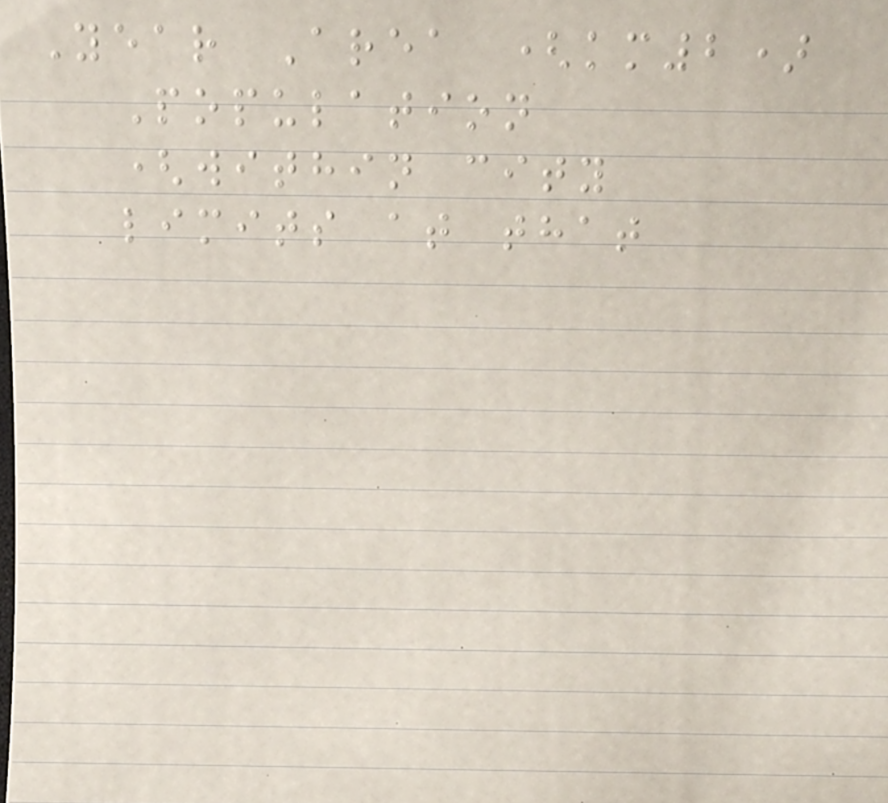Year Area (km2)
Population
(within city
limits at that
